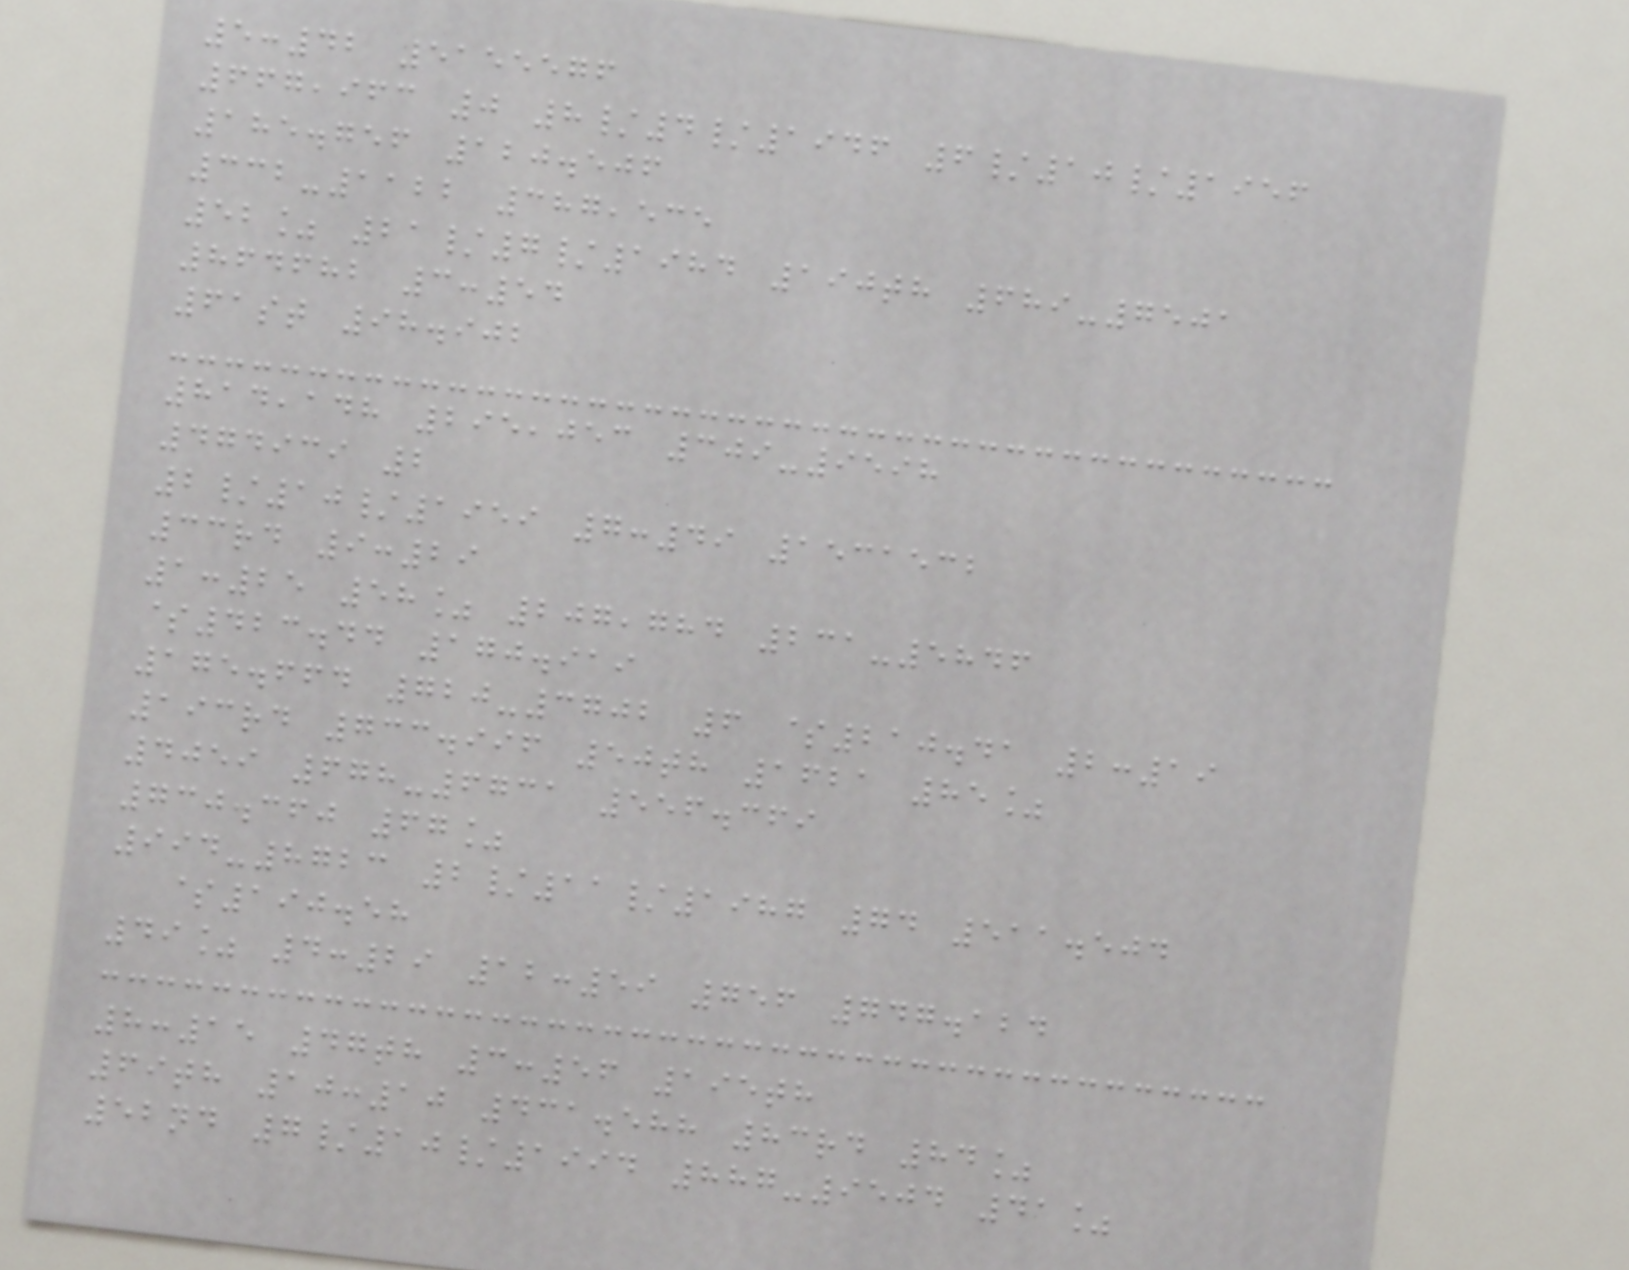5:42 5155576
667,963 0 8/4/1946 6/10/1956
185.756 120.506
332-1122 387,535
52% 21/7/1984 190th 689-7501
864682 3:54
61st 98.902
814,148 295,053 309-9598
474939 2
2/10/1959 7:49 1531532
33rd 9:29
1:25 58% 207,784 231-5846
$423.44 170.919
175.664 720-3702 6 $210.41 2:19
193rd 733.996 50th 1621 85%
4059 678-6731 556.369
730.360 67%
994-8723 2/11/1987 74 511.504
$190.58
49% 4:29 12:59 756 747.124
8:15 47th 3:56 195th
69th 10:10 431.588 83rd 84%
52nd 7/10/1994 887-9504 41%
